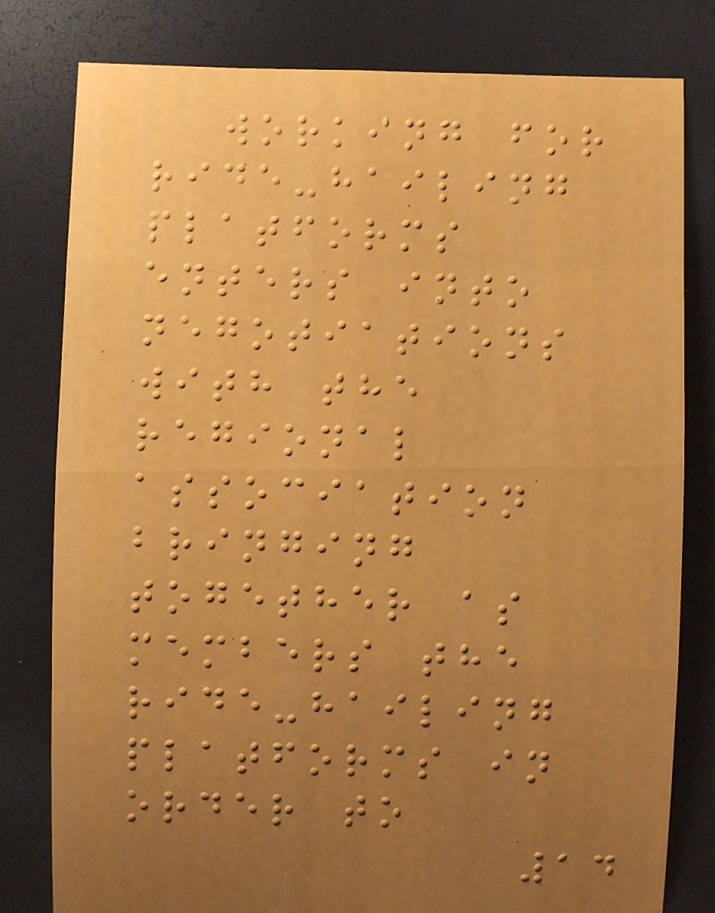working for
ride-hailing
platforms
enters into
negotiations
with the
regional
association
bringing
together as
members the
ride-hailing
platforms in
order to
14
